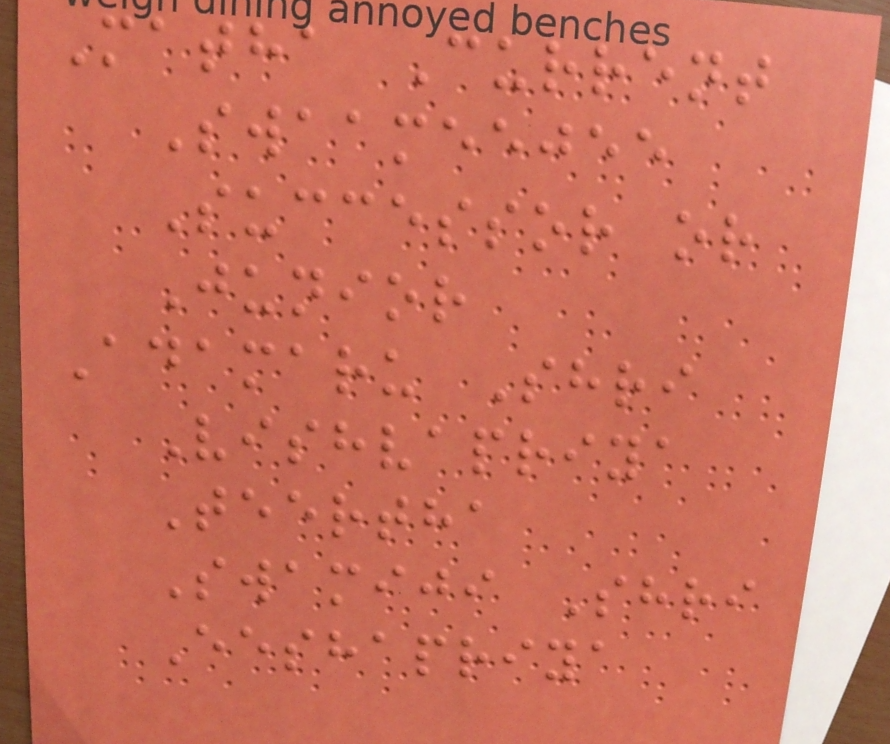Matha Current
Swaameejee
Successor or
Junior
Adamaru Shri
Vishvapriya
Teertha
Swamiji Shri
Eeshapriya
